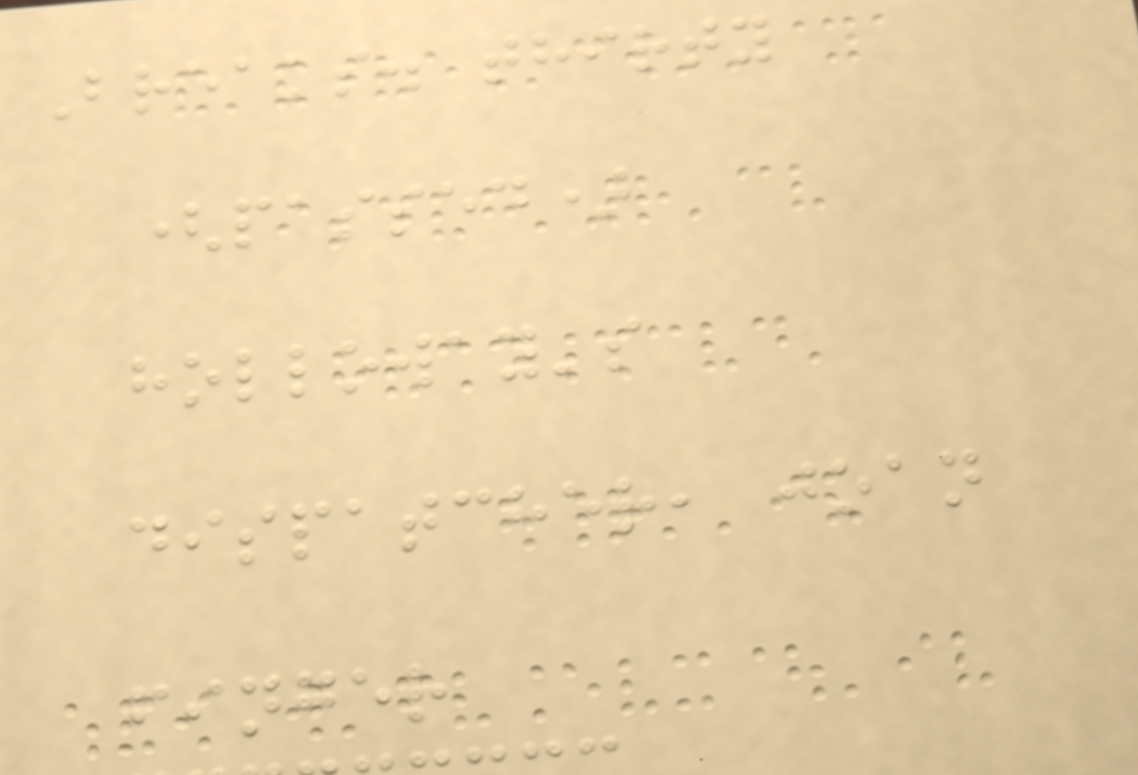Breaks. thirty
(passed)
holloway's
dispatcher, joan
finger
